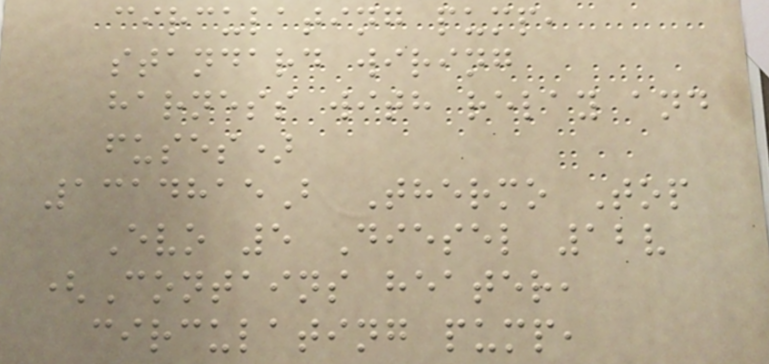circulating pump,
standard wiring
harness with relay and
fuses)
1314815B Thermo Top
Evo 5 Diesel 12v
(Contains heater,
circulating pump,
